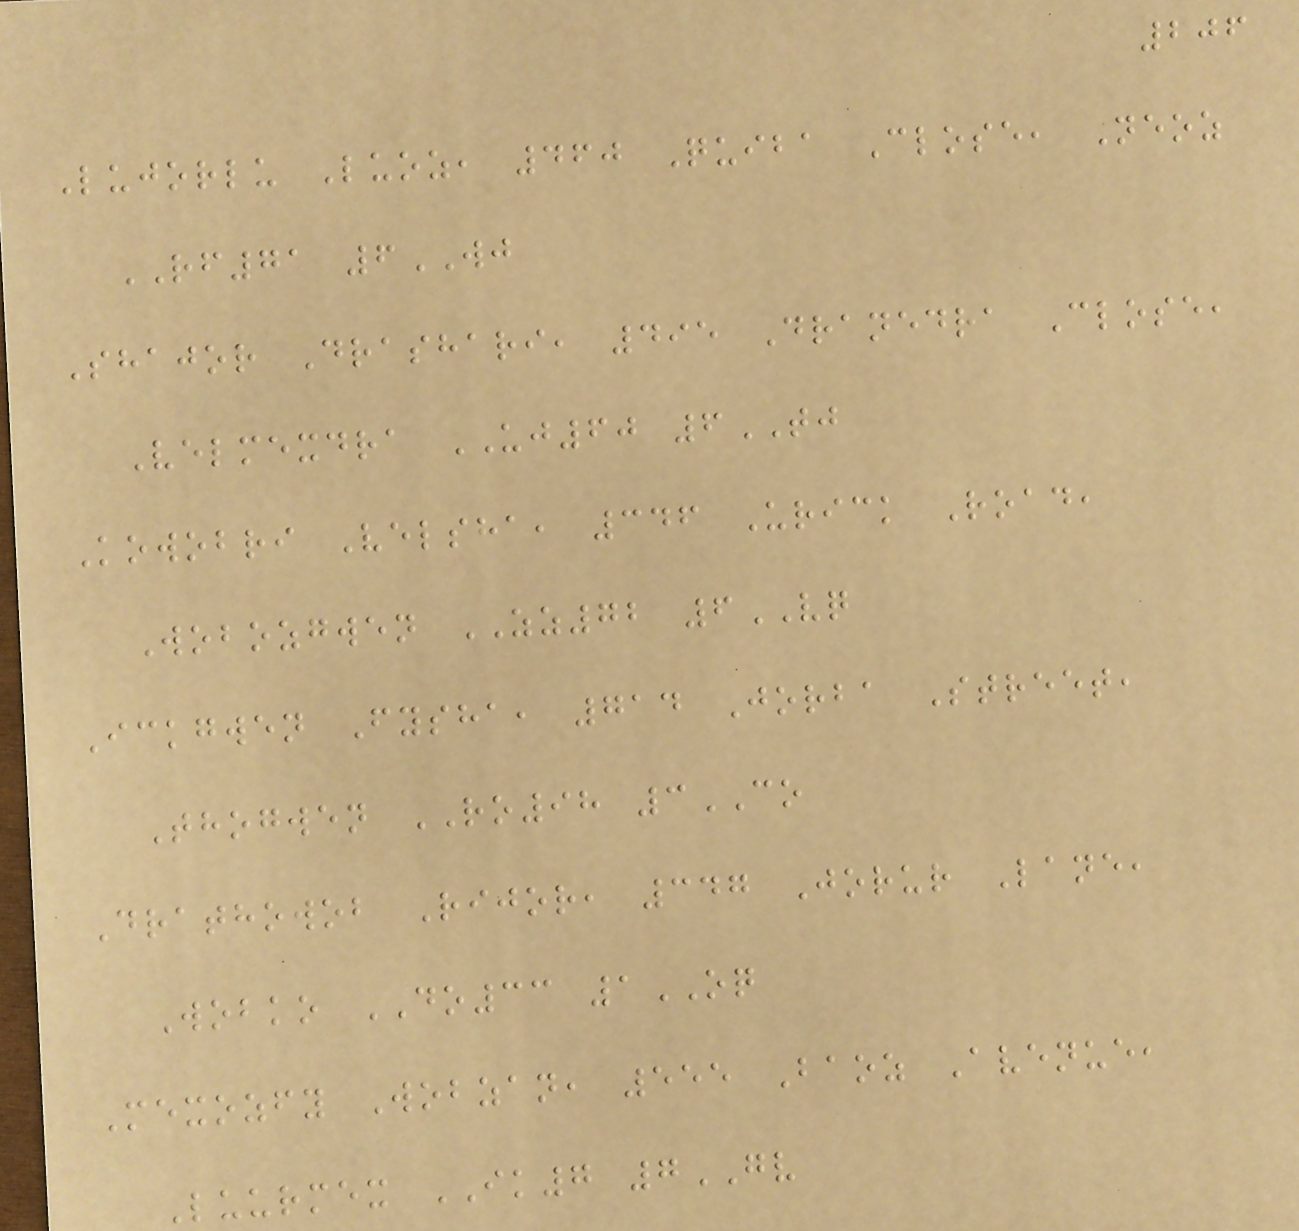206
Lujorlu Luoz, 460 Quiba Close, Neoz
RF71 6WJ
Shajor Drashari, 495 Dranedra Close,
Velmexdra UJ60 6TJ
Kowobri Velsha, 346 Urick Road,
Wobozgwen ZZ72 6VQ
Ickgwen Fysha, 714 Jorba Street,
Thogwen RO98 3CO
Drathowob Rijor, 347 Jorur Lane,
Wobko DO33 1OQ
Mexozfy Wobzan, 555 Baoz Avenue,
Luurmex IK7 7GV
